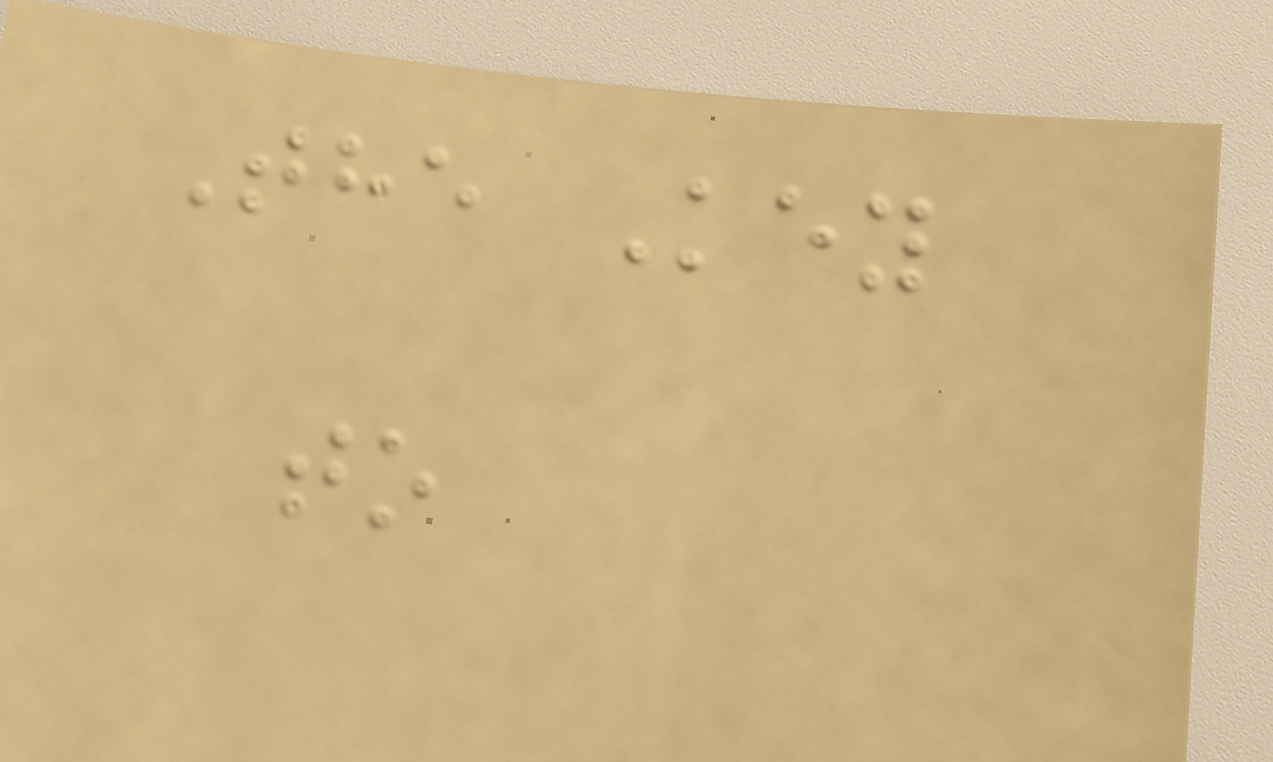The Key
to
